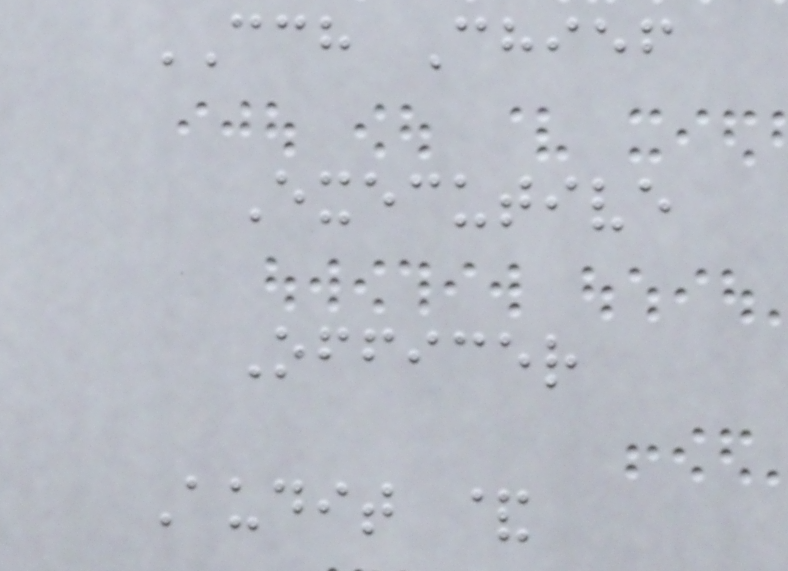CCH Chief
Executive
Officer
Audit &
